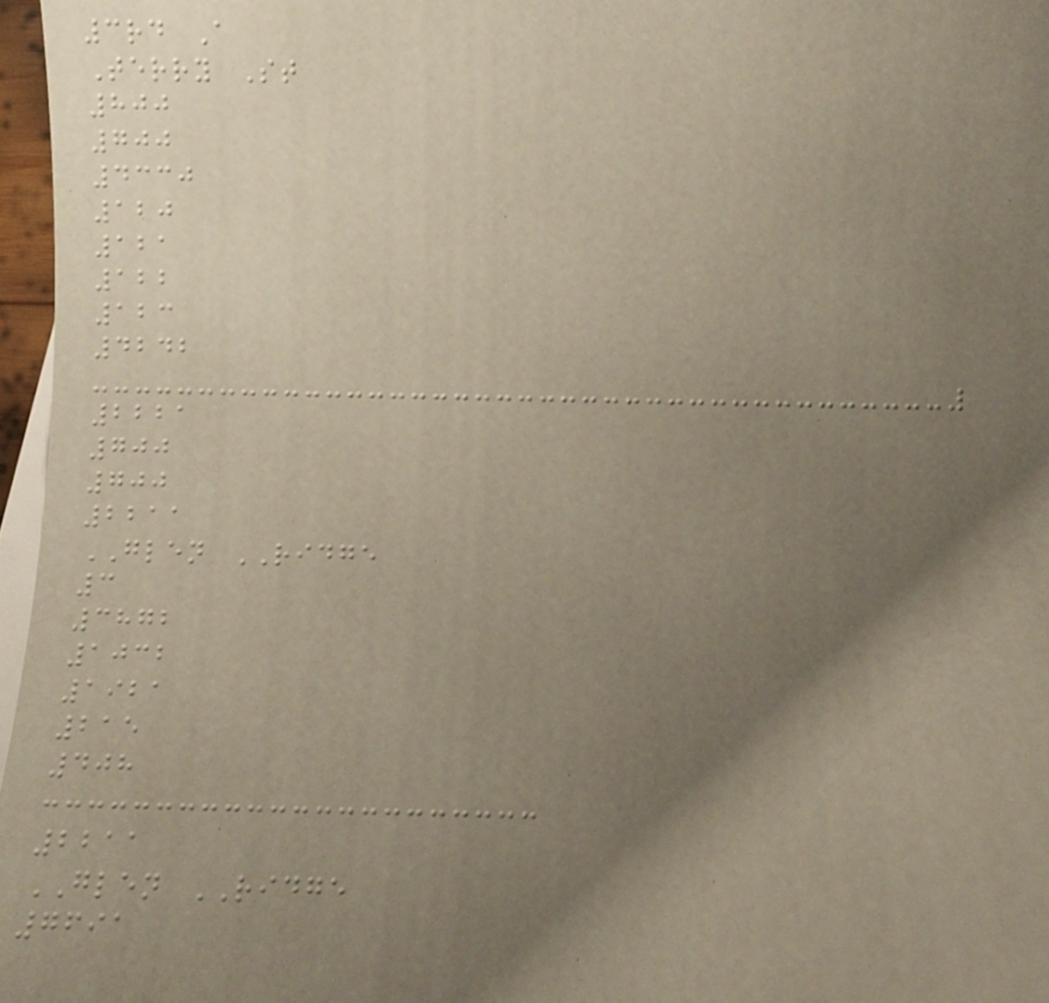3rd A
Terry St
800
700
4330
120
121
122
123
4242
2221
700
700
2211
GLEN RIDGE
3
3872
1032
1921
215
408
2211
GLEN RIDGE
7691
